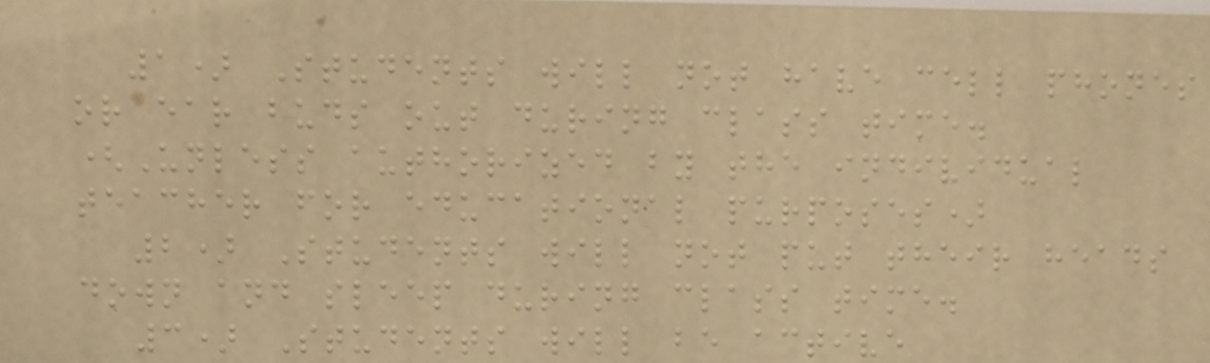1) Students will not have cell phones
or ear buds out during class time.
(Unless authorized by the individual
teacher for educational purposes)
2) Students will not put their heads
down and sleep during class time.
3) Students will be active
